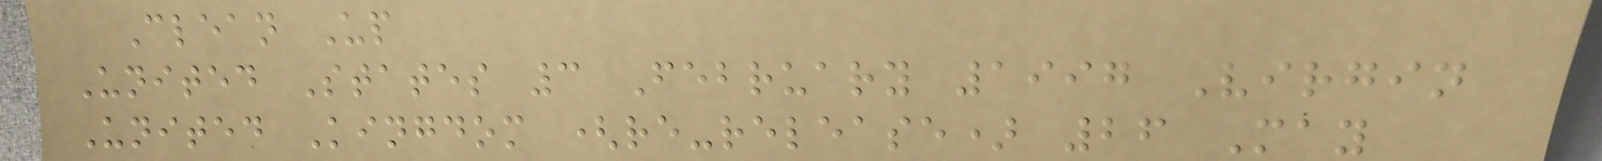Clean Up
United States 3 February 1997 Virgin
United Kingdom (re-release) 26 May
